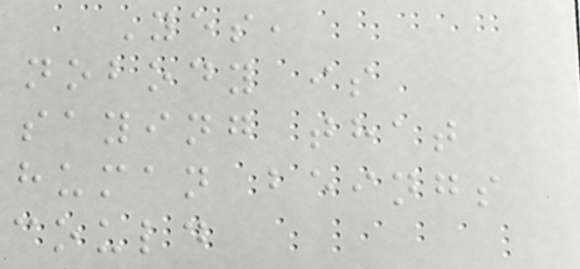Yes,
nobody is
saying that
human beings
could
